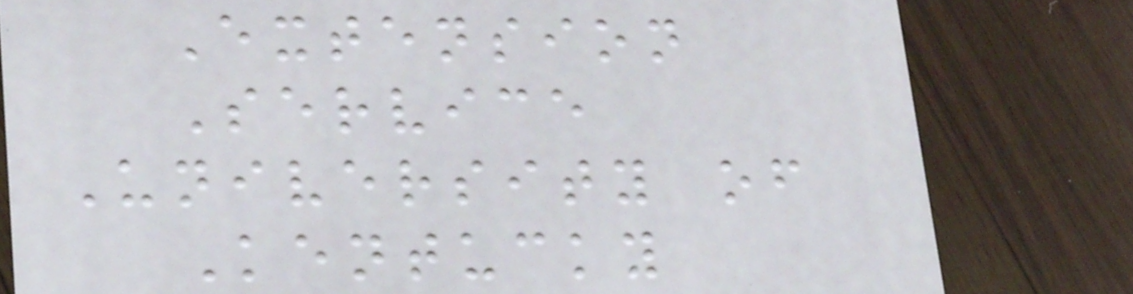Extension
Service
University of
Kentucky
